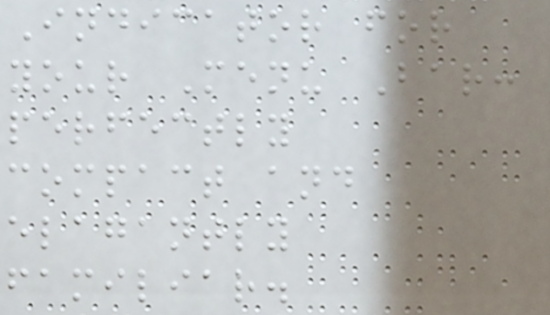Indicator for
your Menu Bar:
perfectly
compact and
elagantly
familiar.
